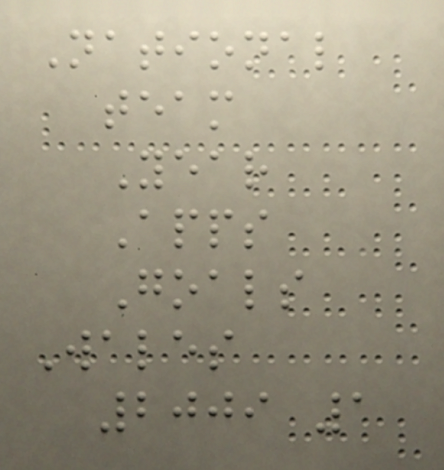National
team
Year
Apps
Goals
Wales
2009 1
